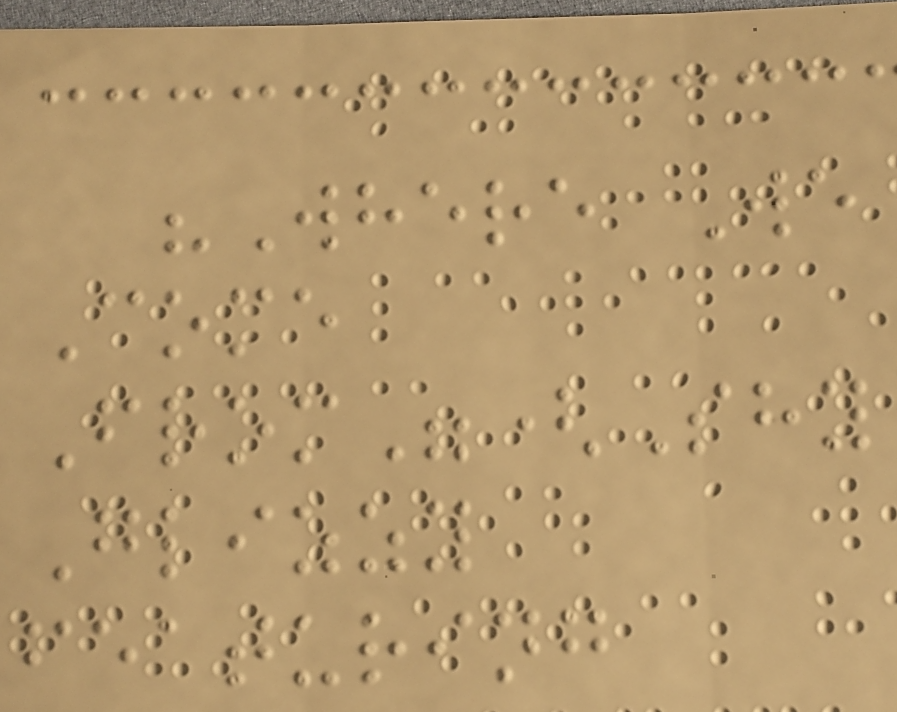"Where We
Come
From"(Shy
Glizzy
featuring
